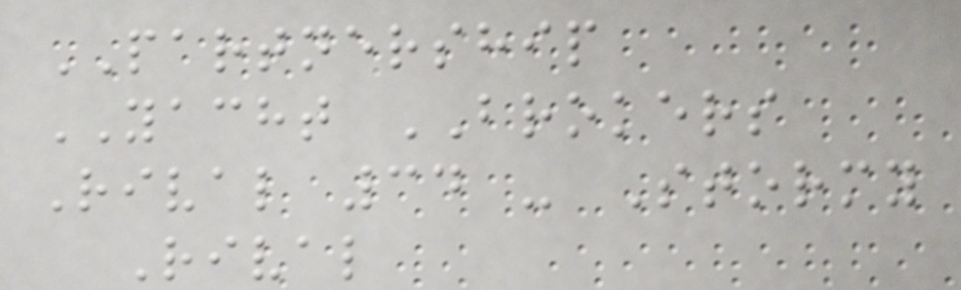PARTNERSHIP
YACHT BROKERS
Rival 34 - Stormy
Rival
